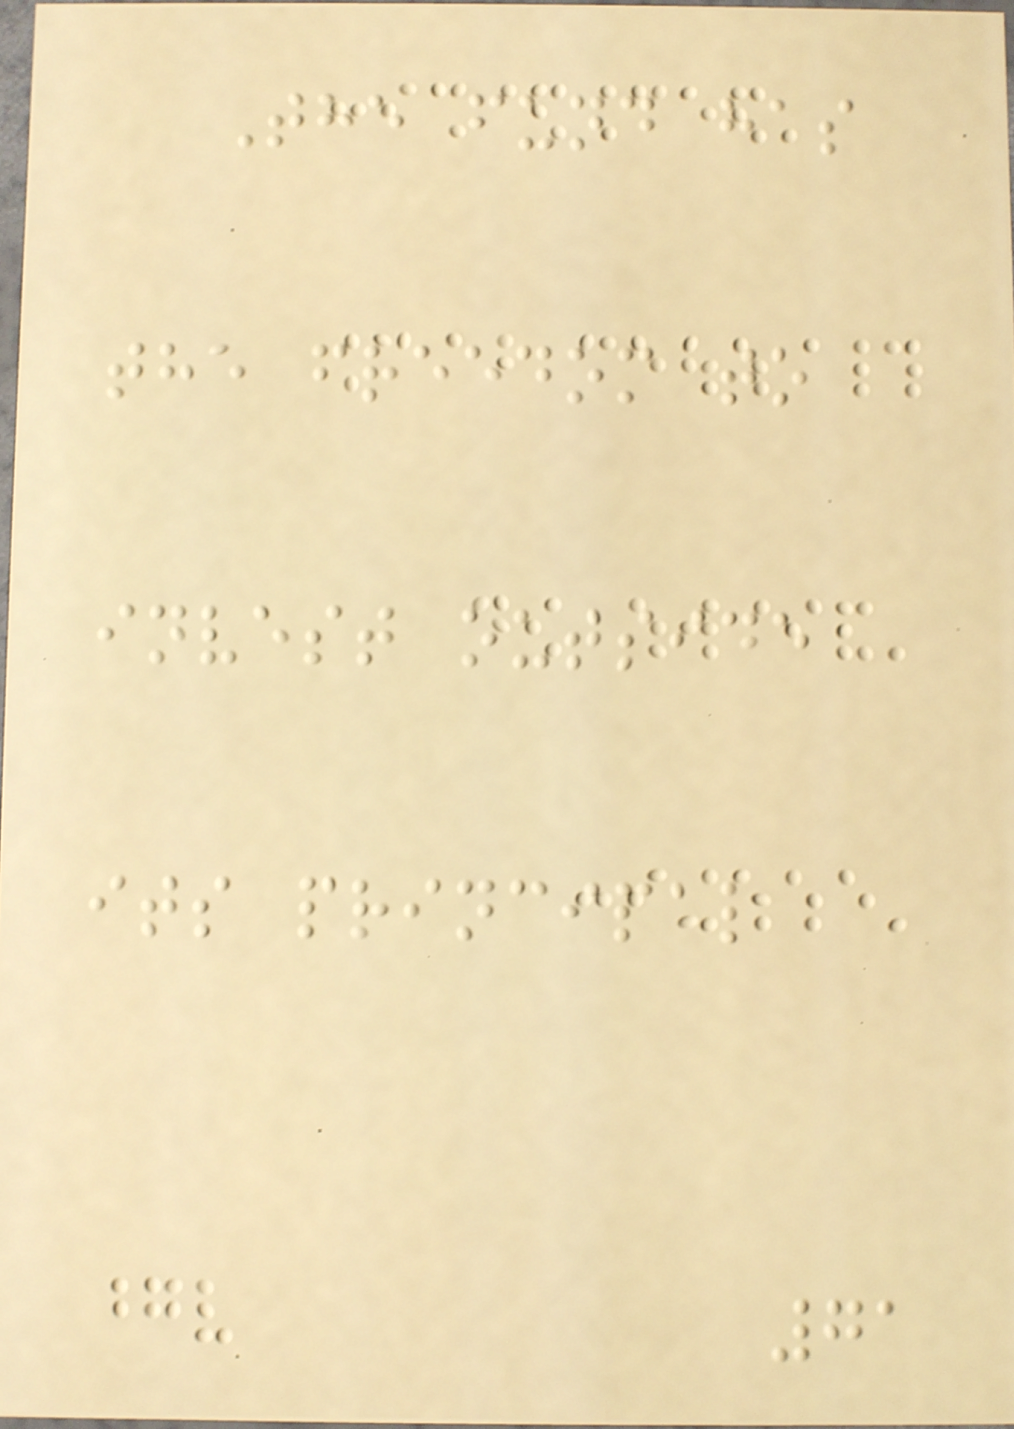The fund has
the freedom to
invest outside
its principal
71
